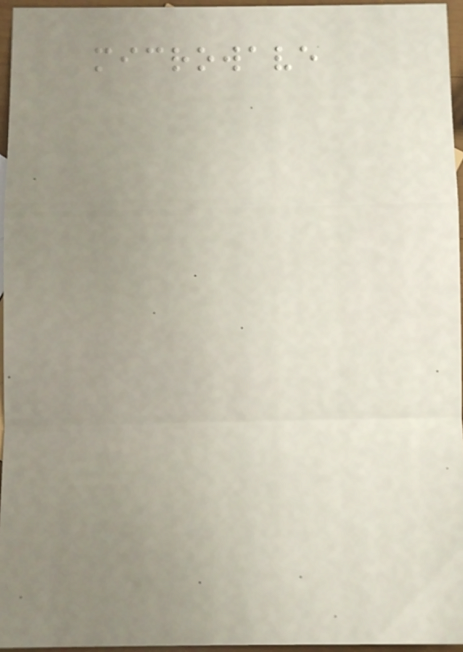microwave
